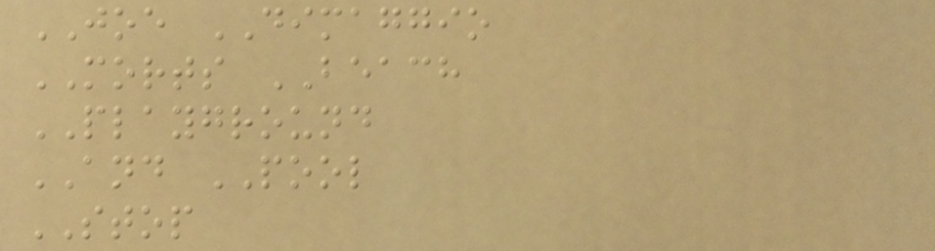JOE DIMAGGIO
MORTS BEACH
PLAYGROUND
AND POOL
STOP
